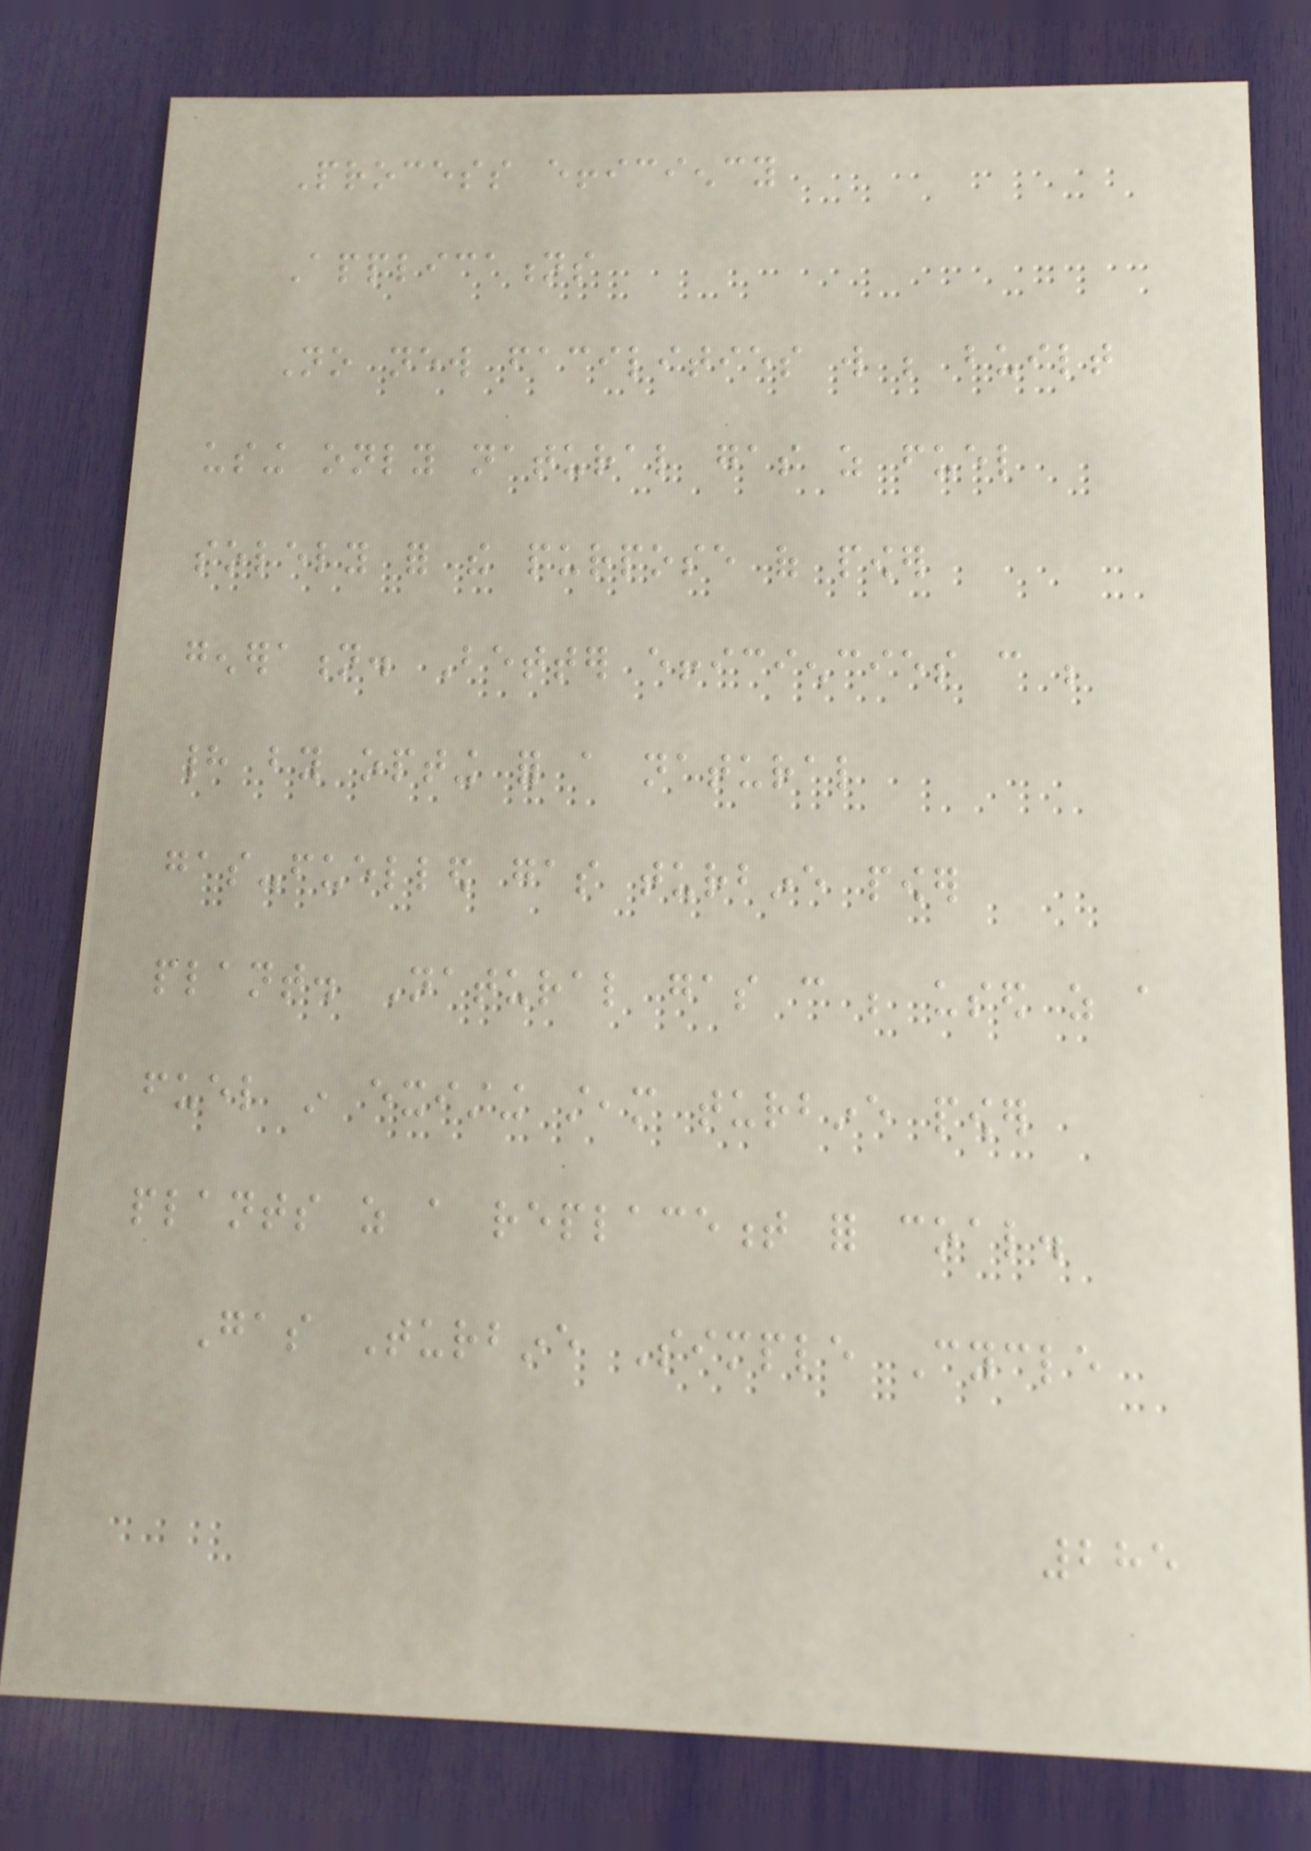Process efficiency
Applications
No new facilities will be built
using only natural gas as fuel
solely for the purpose of power
generation. Better efficiencies can be
had by opting for a natural
gas-fuelled gas turbine power
plant. Natural gas can be used as a
fuel in existing steam turbine power
plants as a replacement for coal.
Gas Turbine Simple Cycle
285
